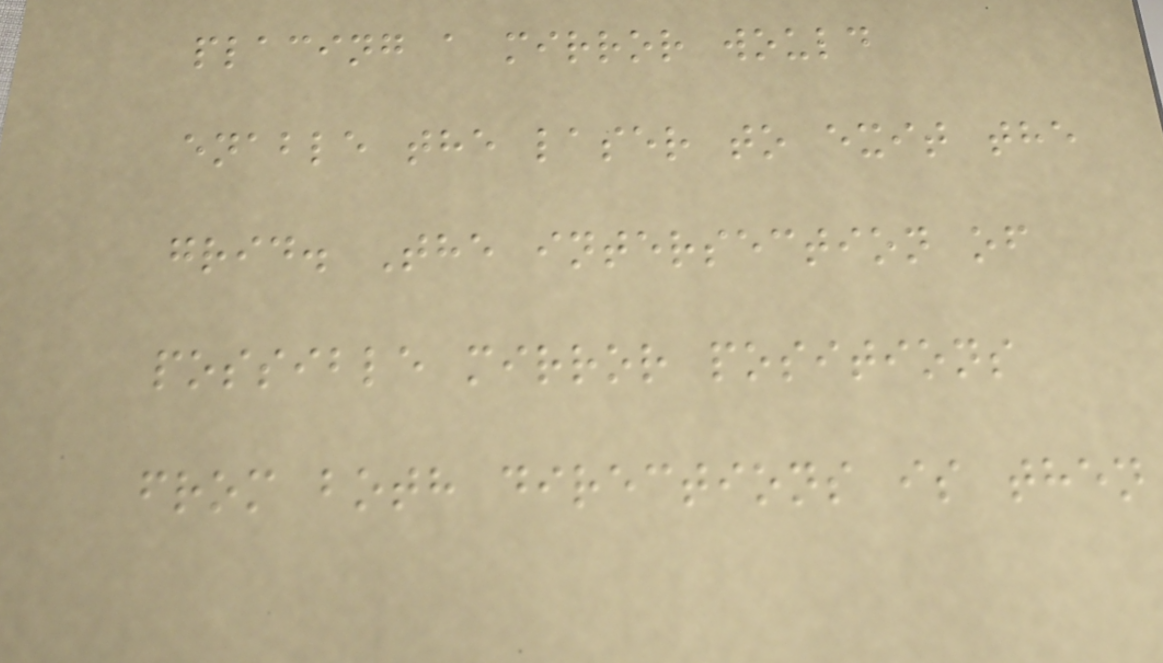placing a mirror would
enable the laser to exit the
grid. The intersection of
possible mirror positions
from both directions is then
